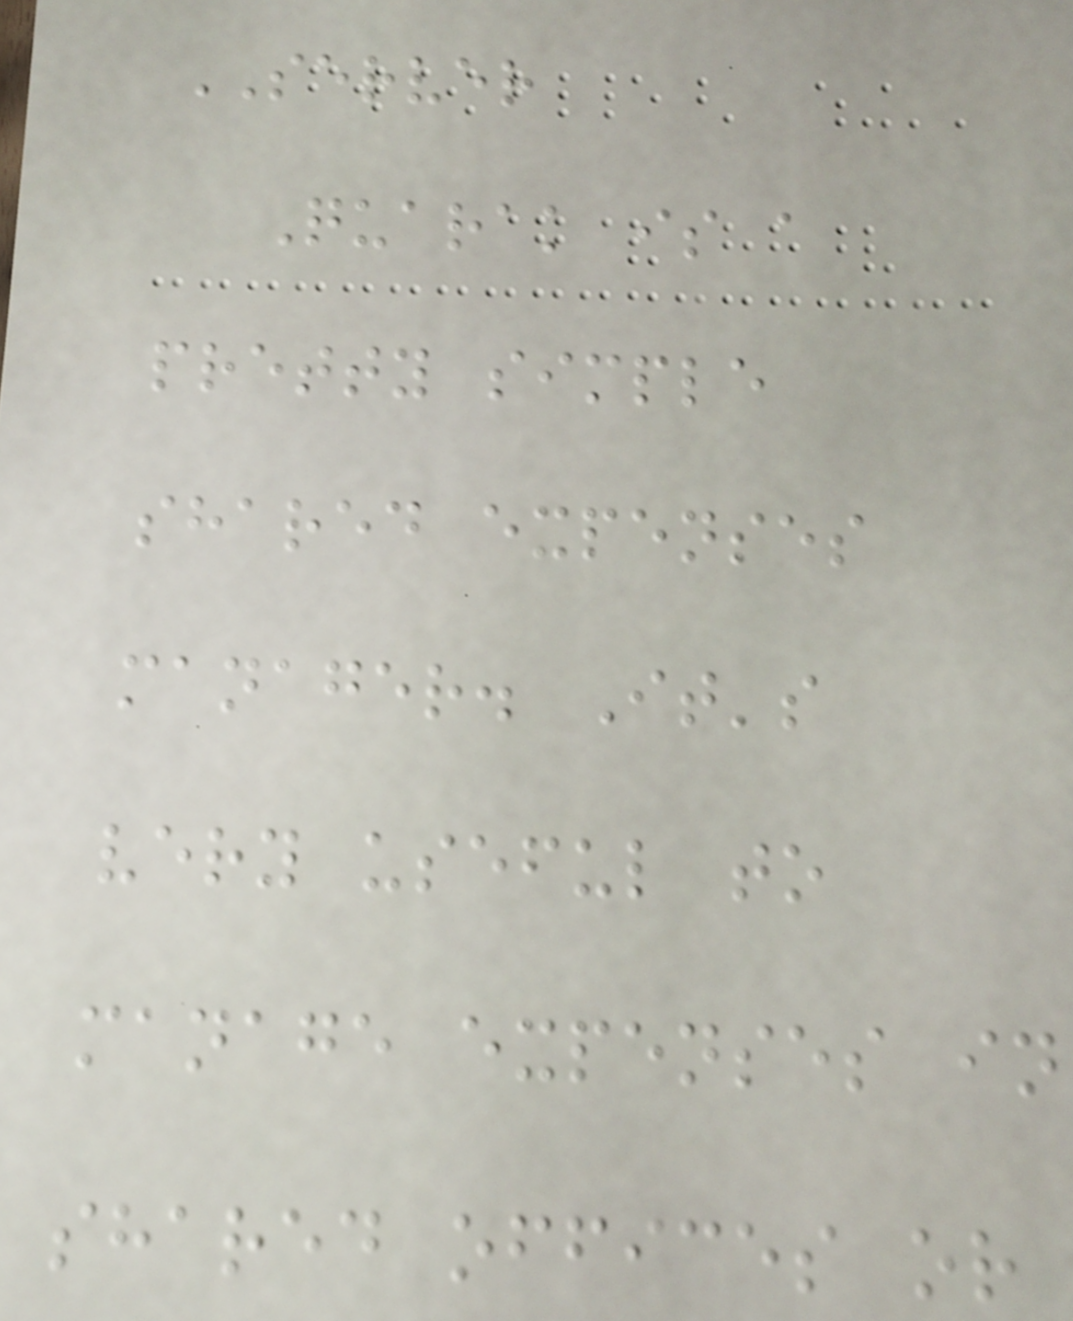SERVER
Quarak is a
pretty simple
shared expenses
manager. It's
very useful to
manage expenses in
shared offices or
